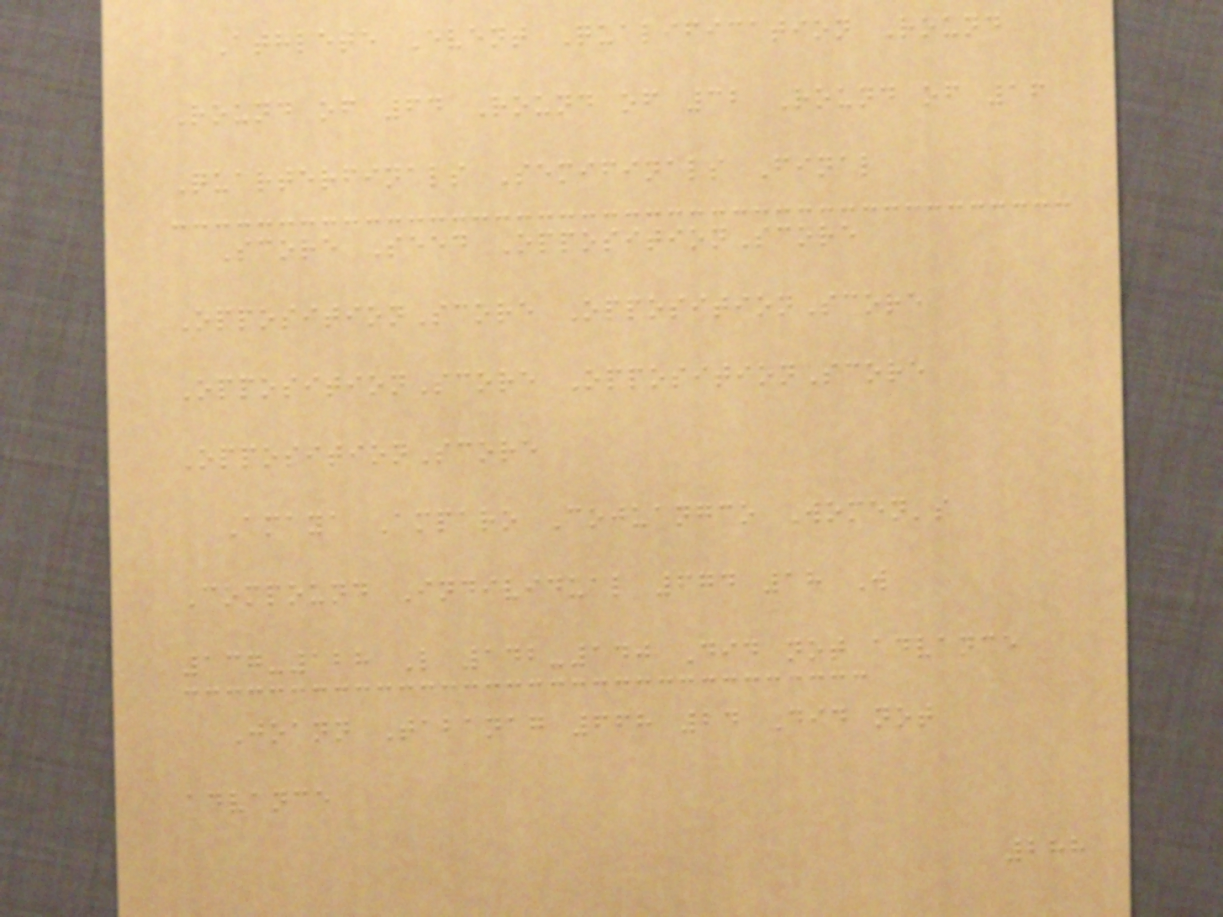Athlete Event Qualification Round
Round of 64 Round of 32 Round of 16
Quarterfinals Semifinals Final
Score Seed OppositionScore
OppositionScore OppositionScore
OppositionScore OppositionScore
OppositionScore
Amaya Amparo Cojuangco Women's
Compound Individual 674 18 W
137-128 L 142-140 Did not advance
Joann Tabanag 668 24 Did not
advance
288
